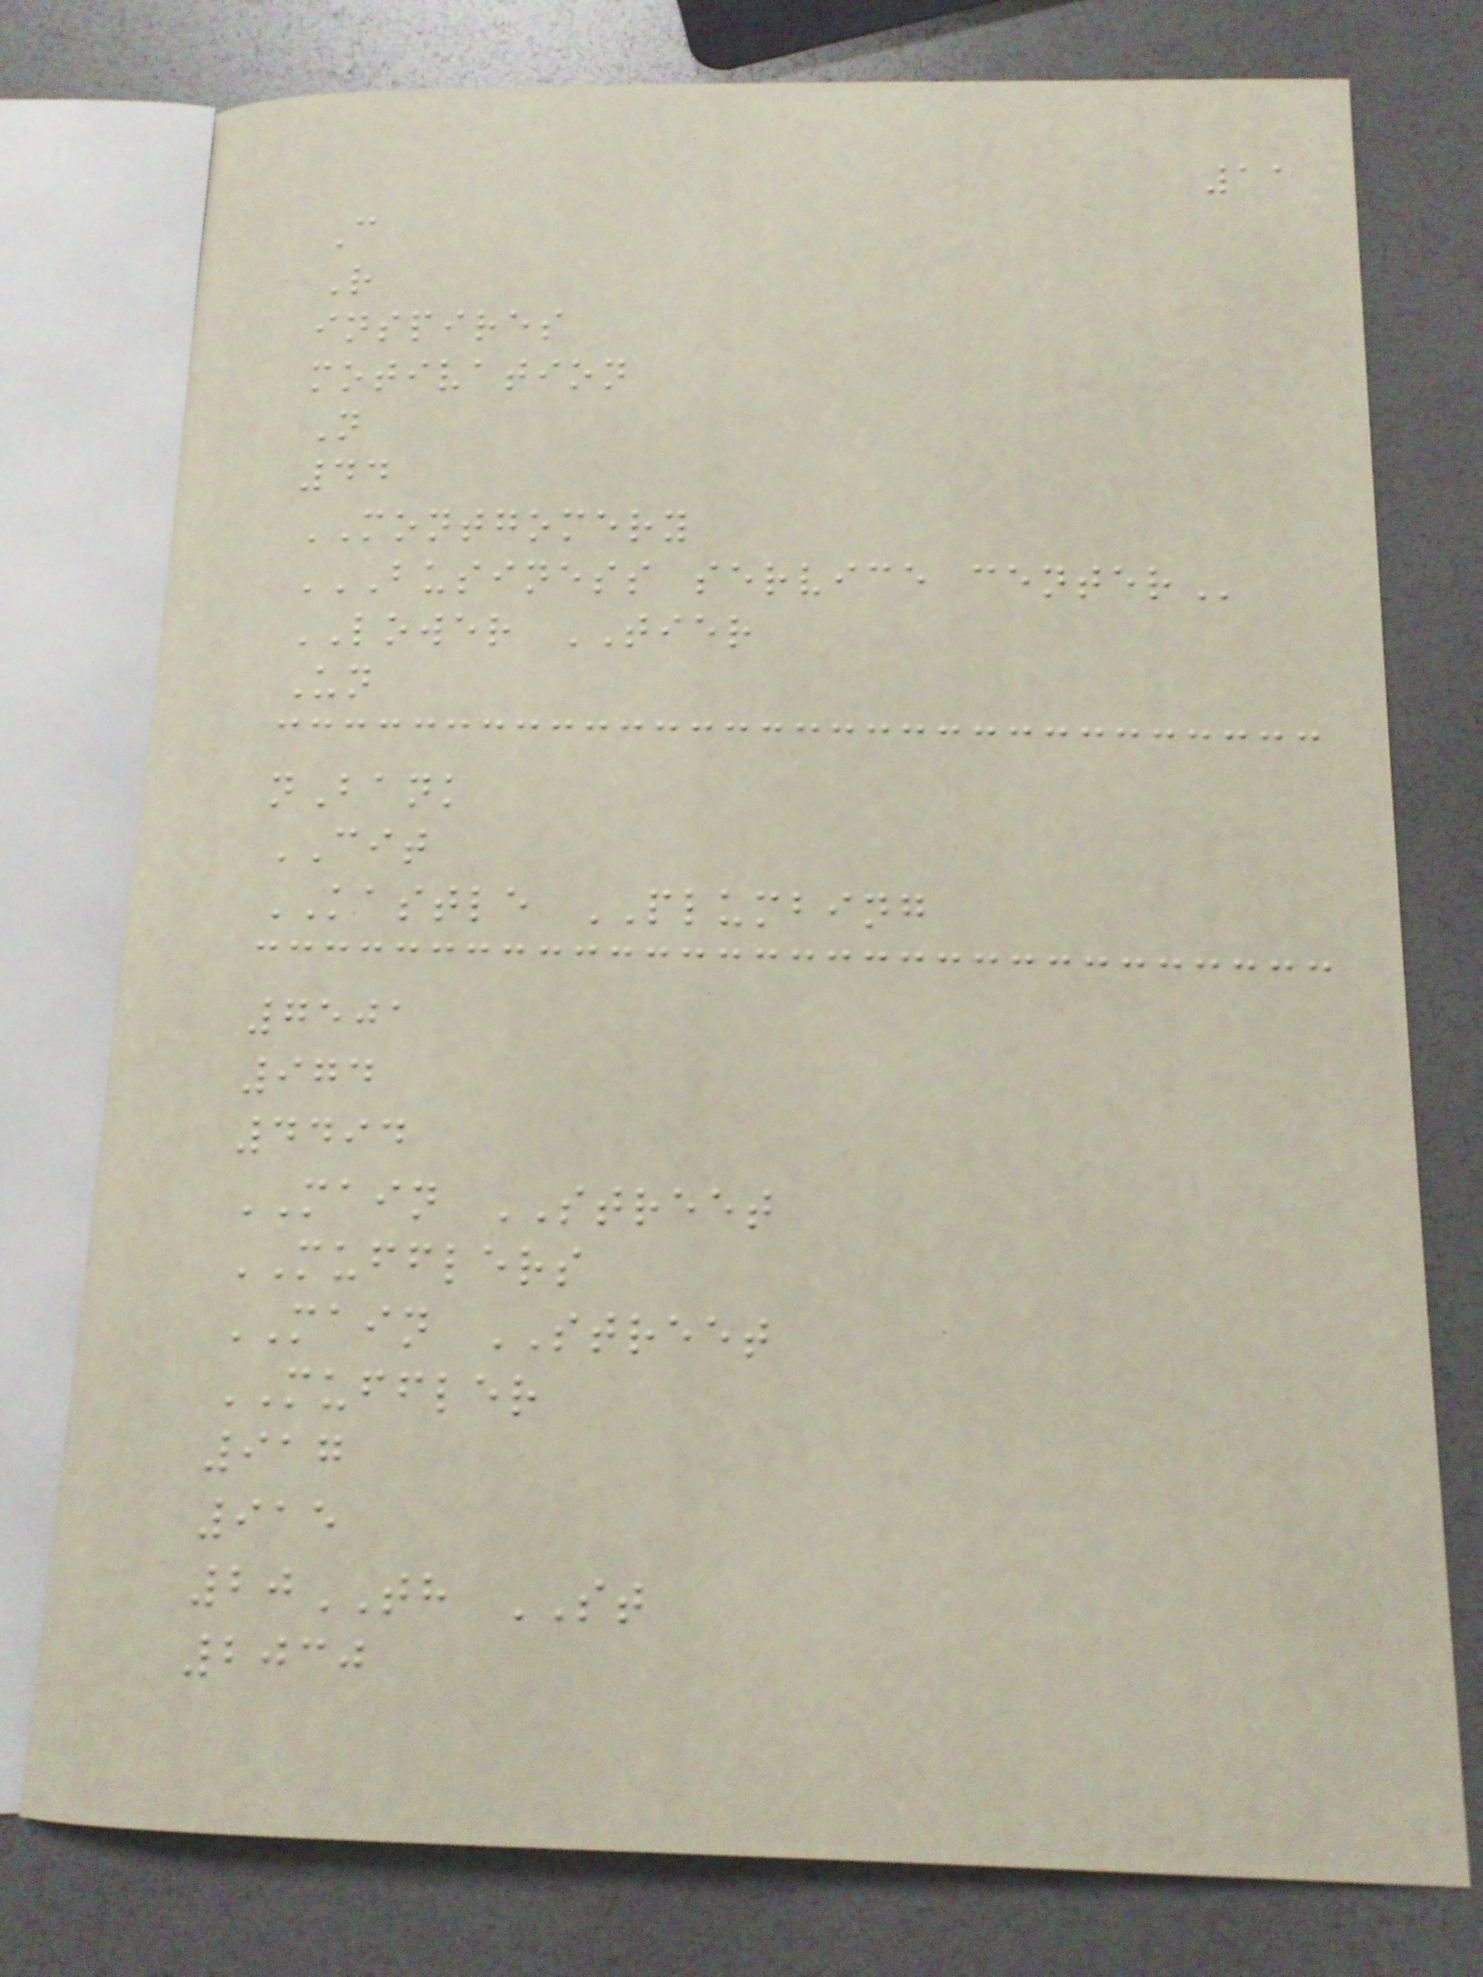11
C
R
inspires
motivation
N
44
MONTGOMERY
BUSINESS SERVICE CENTER
LOWER TIER
Un
nBank
CIT
KASTLE PLUMBING
7501
974
4494
MAIN STREET
MUFFLERS
MAIN STREET
MUFFLER
917
915
20TH ST
2030
